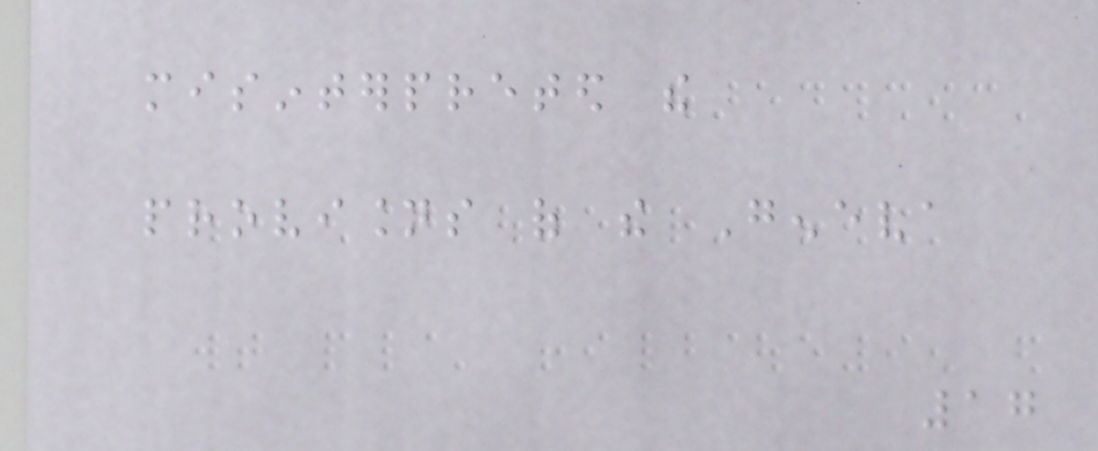misinterpreted the
provisions of the Geneva
17
